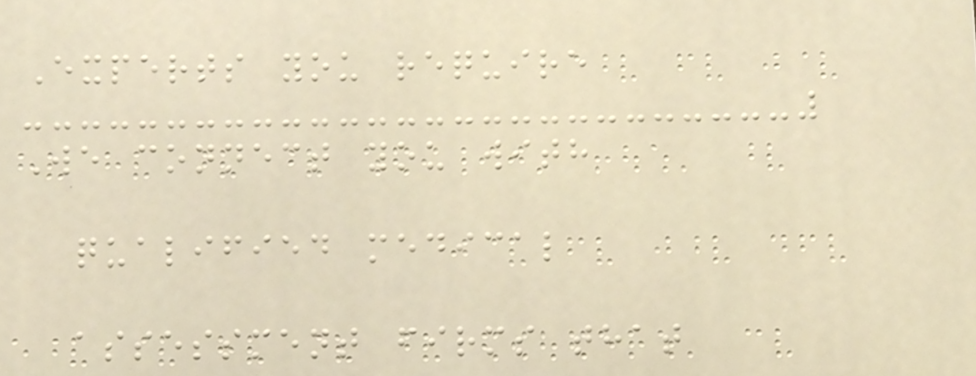Experts you require
We connect you with
qualified medical
assessment firms that
